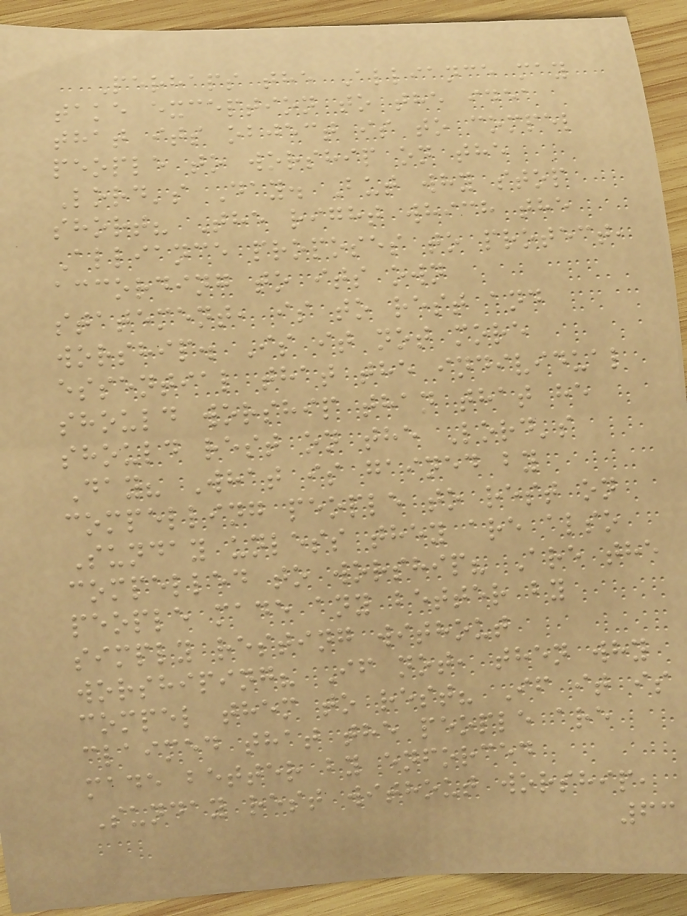Perhaps the Alliance may
take exception to the idea
that its object is to compel
people to worship on the
Lord's Day. But why stop
short? The right which the
Alliance proposes to protect,
according to its own
statement, is to rest and
worship. Is it not more
essential that the individual
should worship than that he
should rest on the Lord's
Day? What is gained by
compelling people to rest on
Sunday unless they are also
compelled to worship? Are the
people made any better by
simply resting without
worshiping? If not, then why
compel them to rest? If it is
claimed that the people are
made better by enforced
Sunday rest without worship,
63
